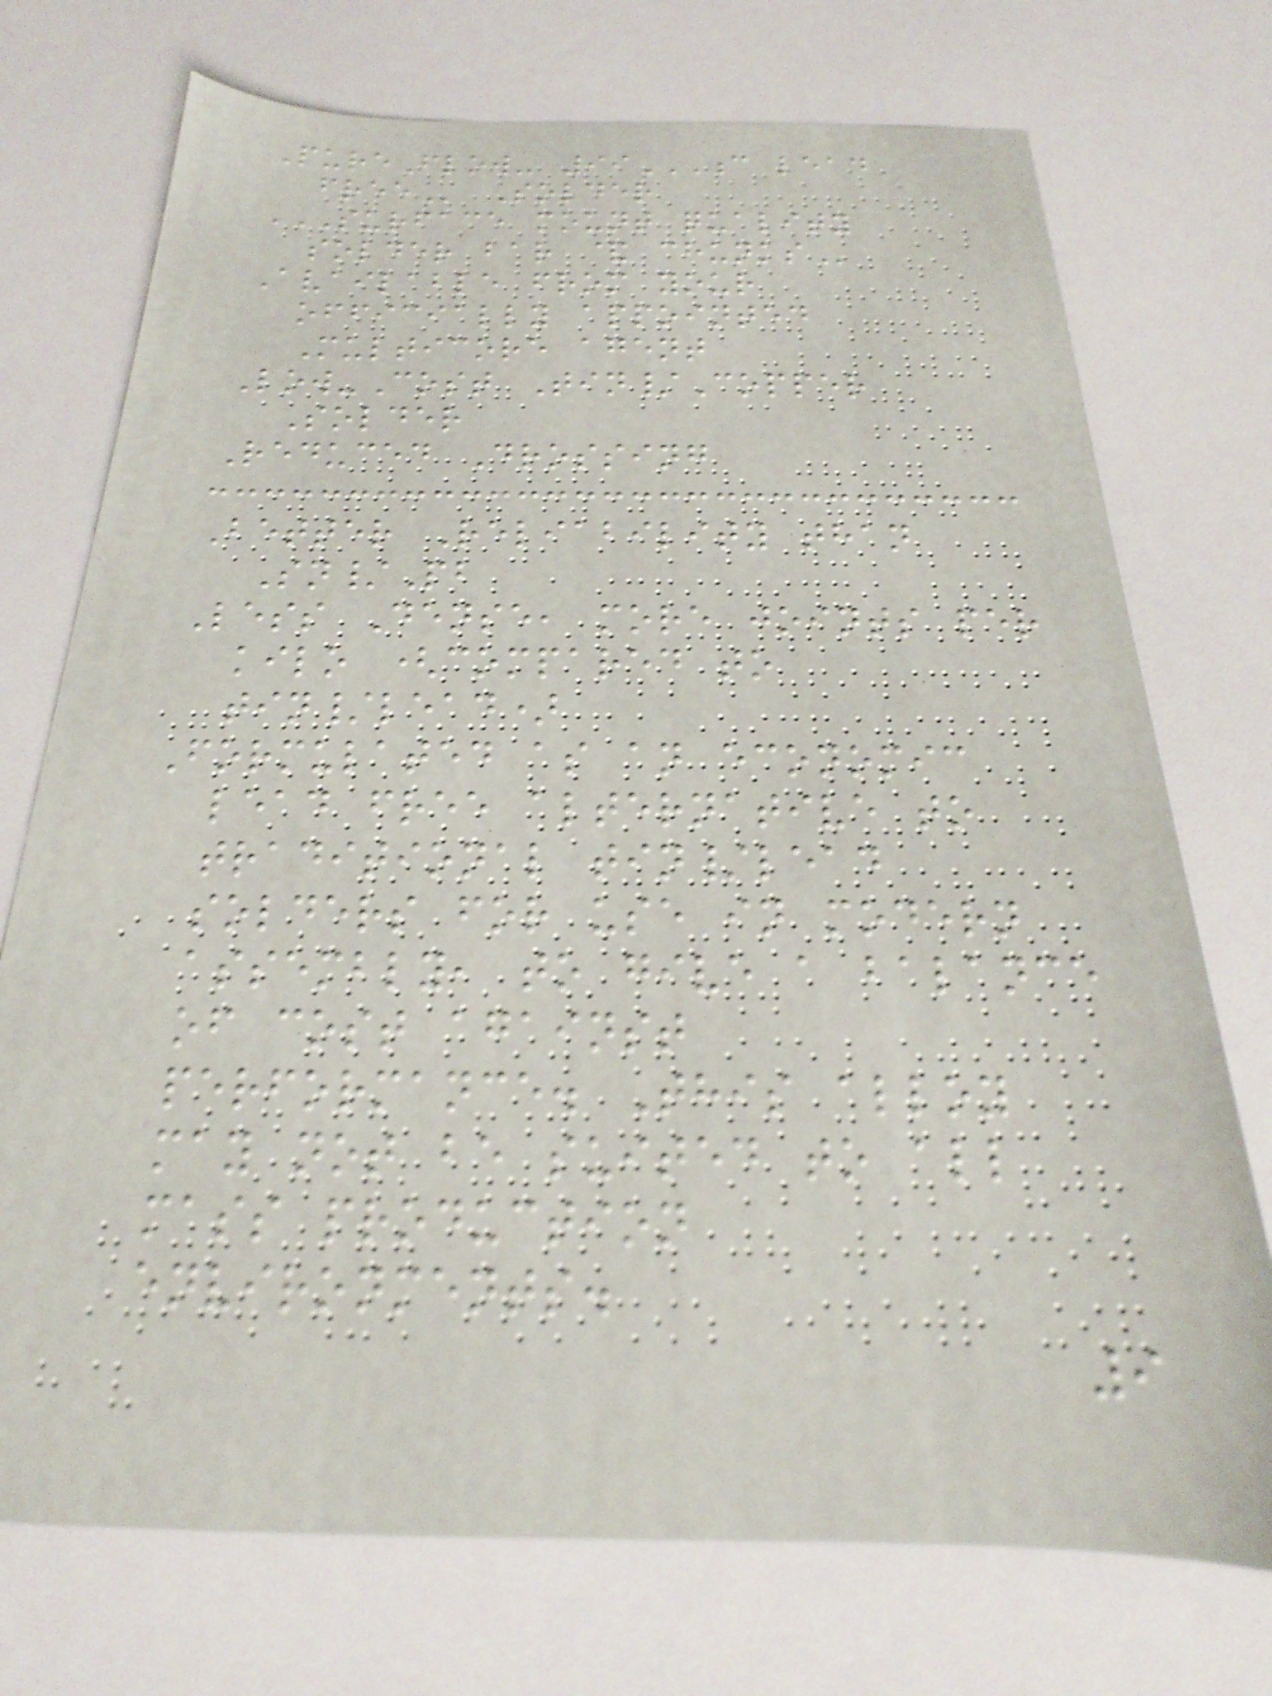PureFlow- 99C LEAD
FREE Solder
SURFACE MOUNT QUALITY
SOLDER BAR & CHUNKS
Available from your
officially appointed
Multicore agent
Low-Cost Tin/Copper
Solder
Reduced Drossing
Better Reliability than
Sn/Pb
Less Dense, more joints per
kilo (compared to
tin/lead)
Formulated as an economic
lead free alternative to
traditional tin/lead
solders for use in modern
assembly, to give a balance
of cost against
performance. This alloy
may not be suited to all
mass production
environments.
9
